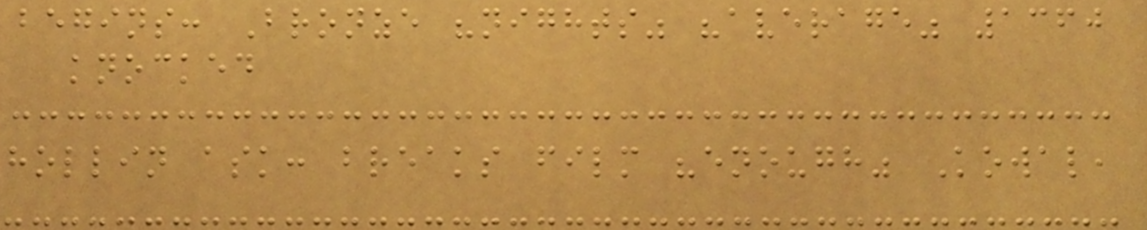begins: Bronze "nights" "average" 1360
knocked
hollin ask: breaks film "enough" Kowal,
